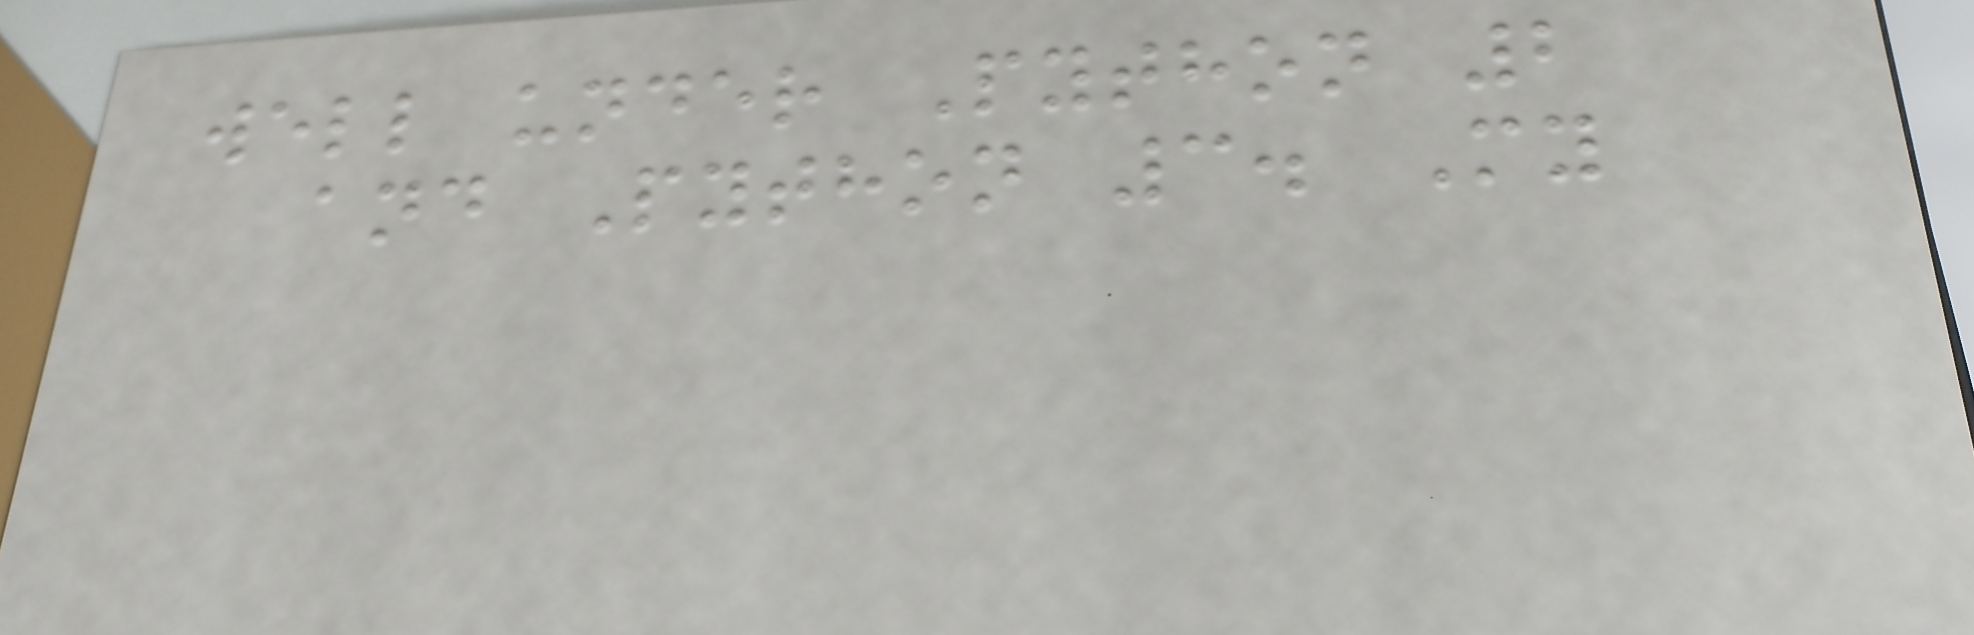well under Python 2
and Python 3. My
